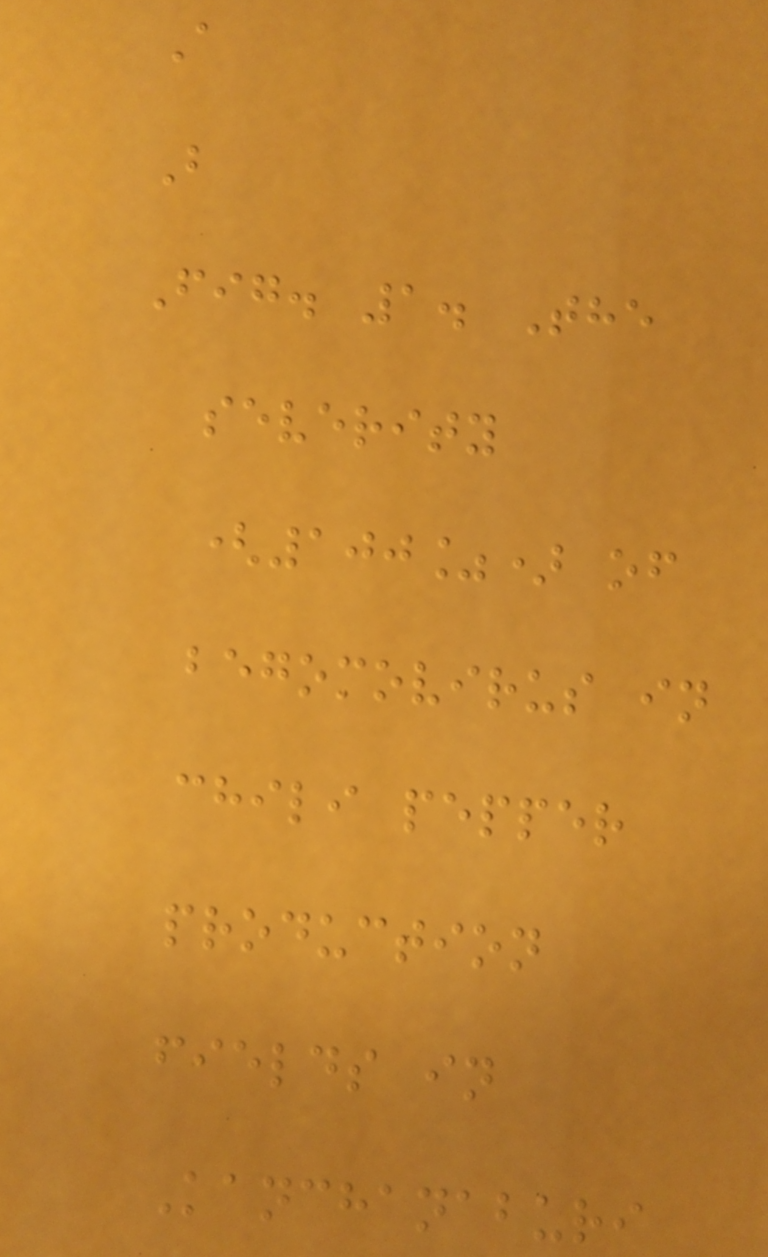A
B
Fig. 1. The
severity
(100%) of
begomovirus in
chili pepper
production
fields in
Kanchanaburi
